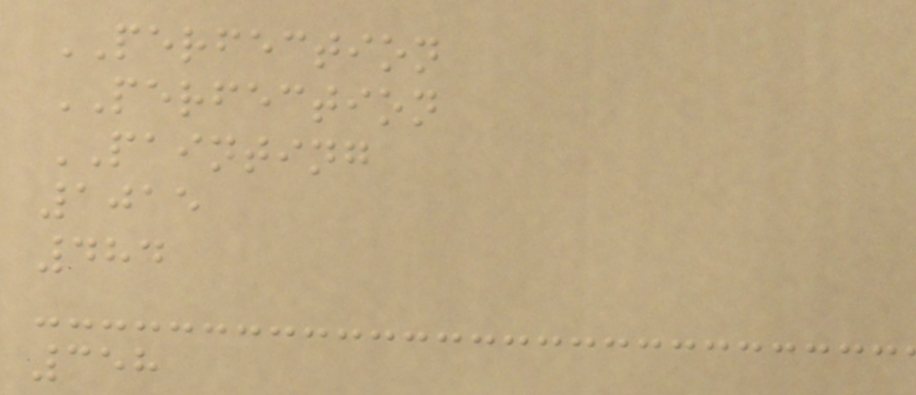PERFECTION
PERFECTION
PAINTING
1015
484
358
